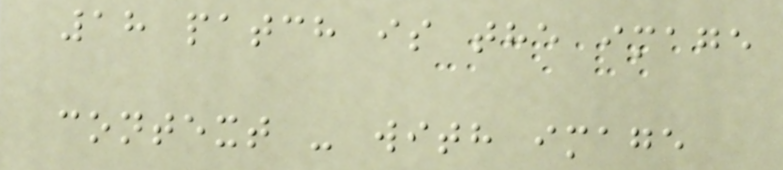18 patch is the image
context - with image
